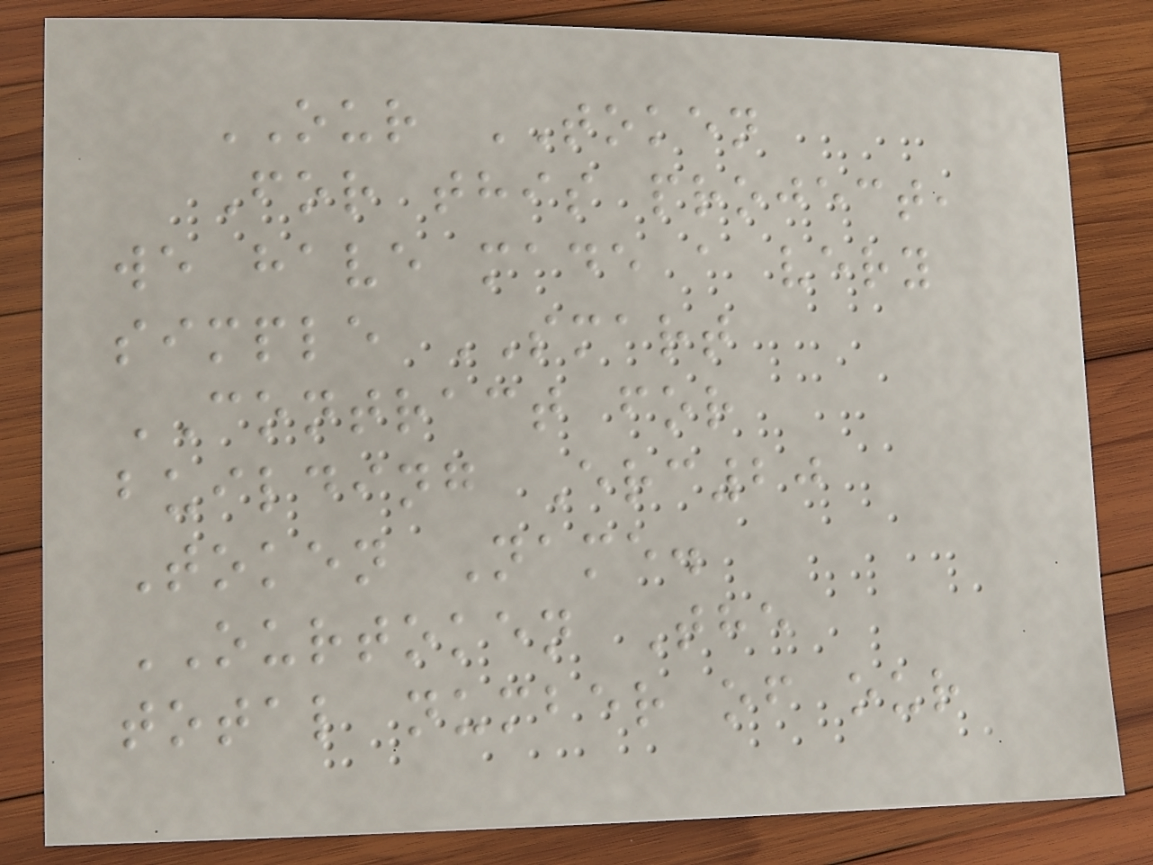OUR TOKEN
For this project,
we have made a very
simple SMART
CONTRACT for
building Erc20
Token Name.
OURTOKEN The
total number of our
